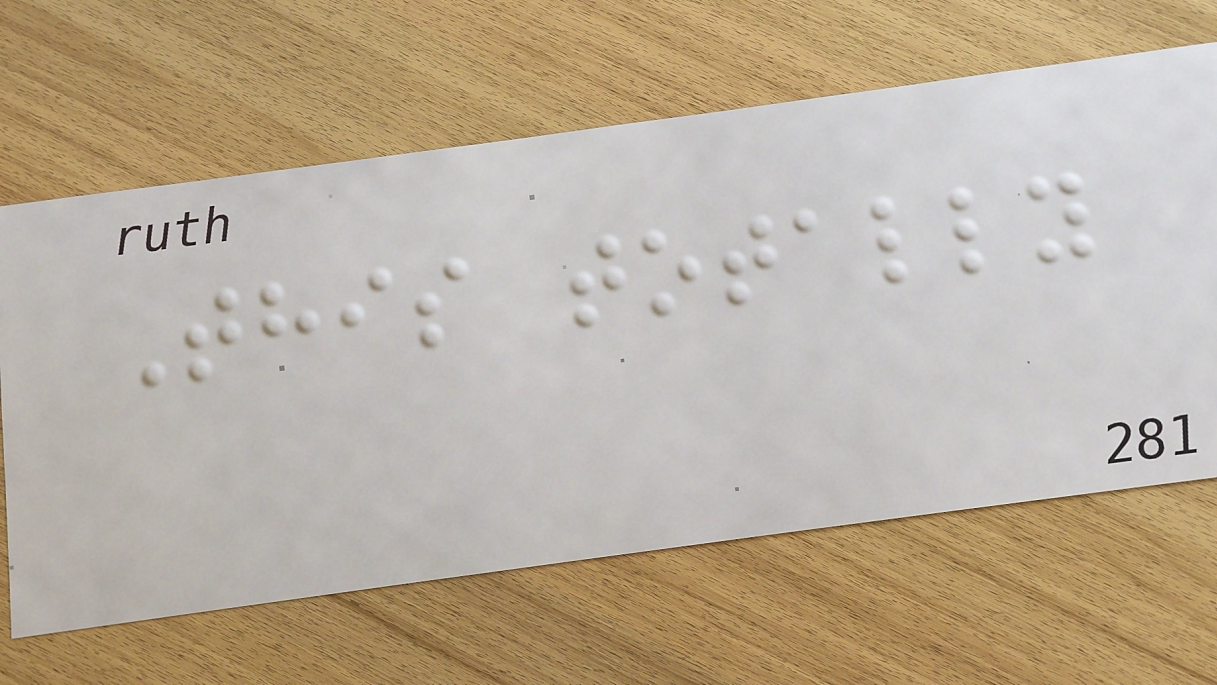This totally
